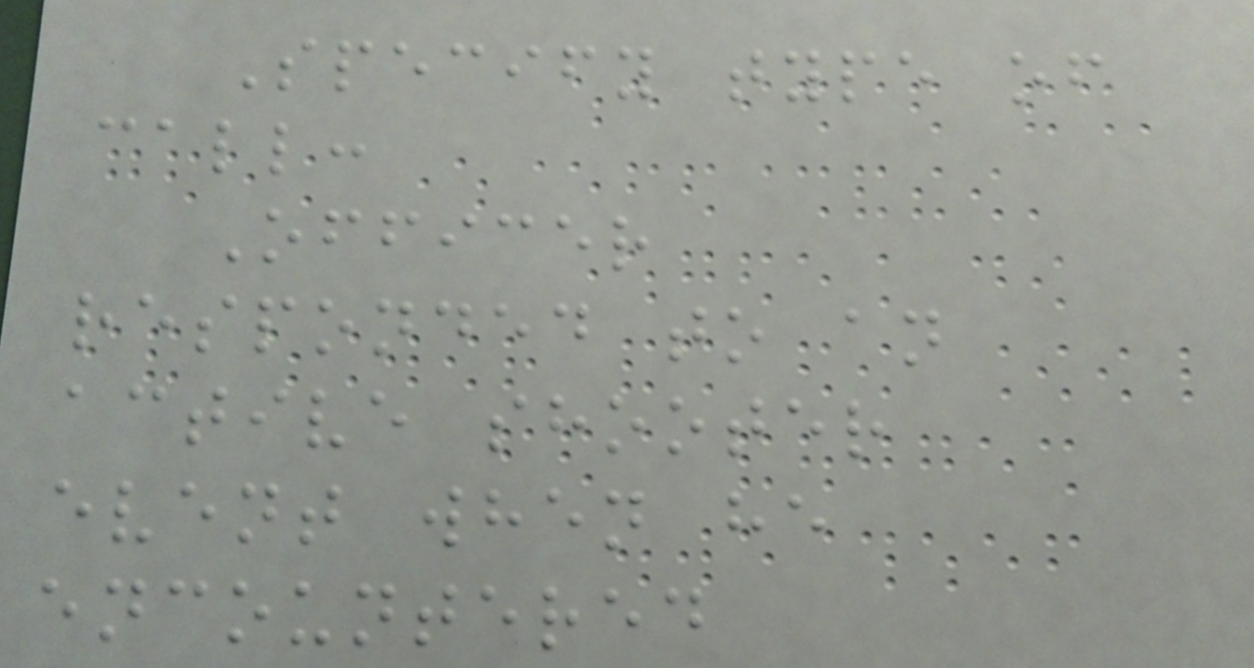Specify type of
call:
Officer
responded to an
active shooter
event when he
encountered
